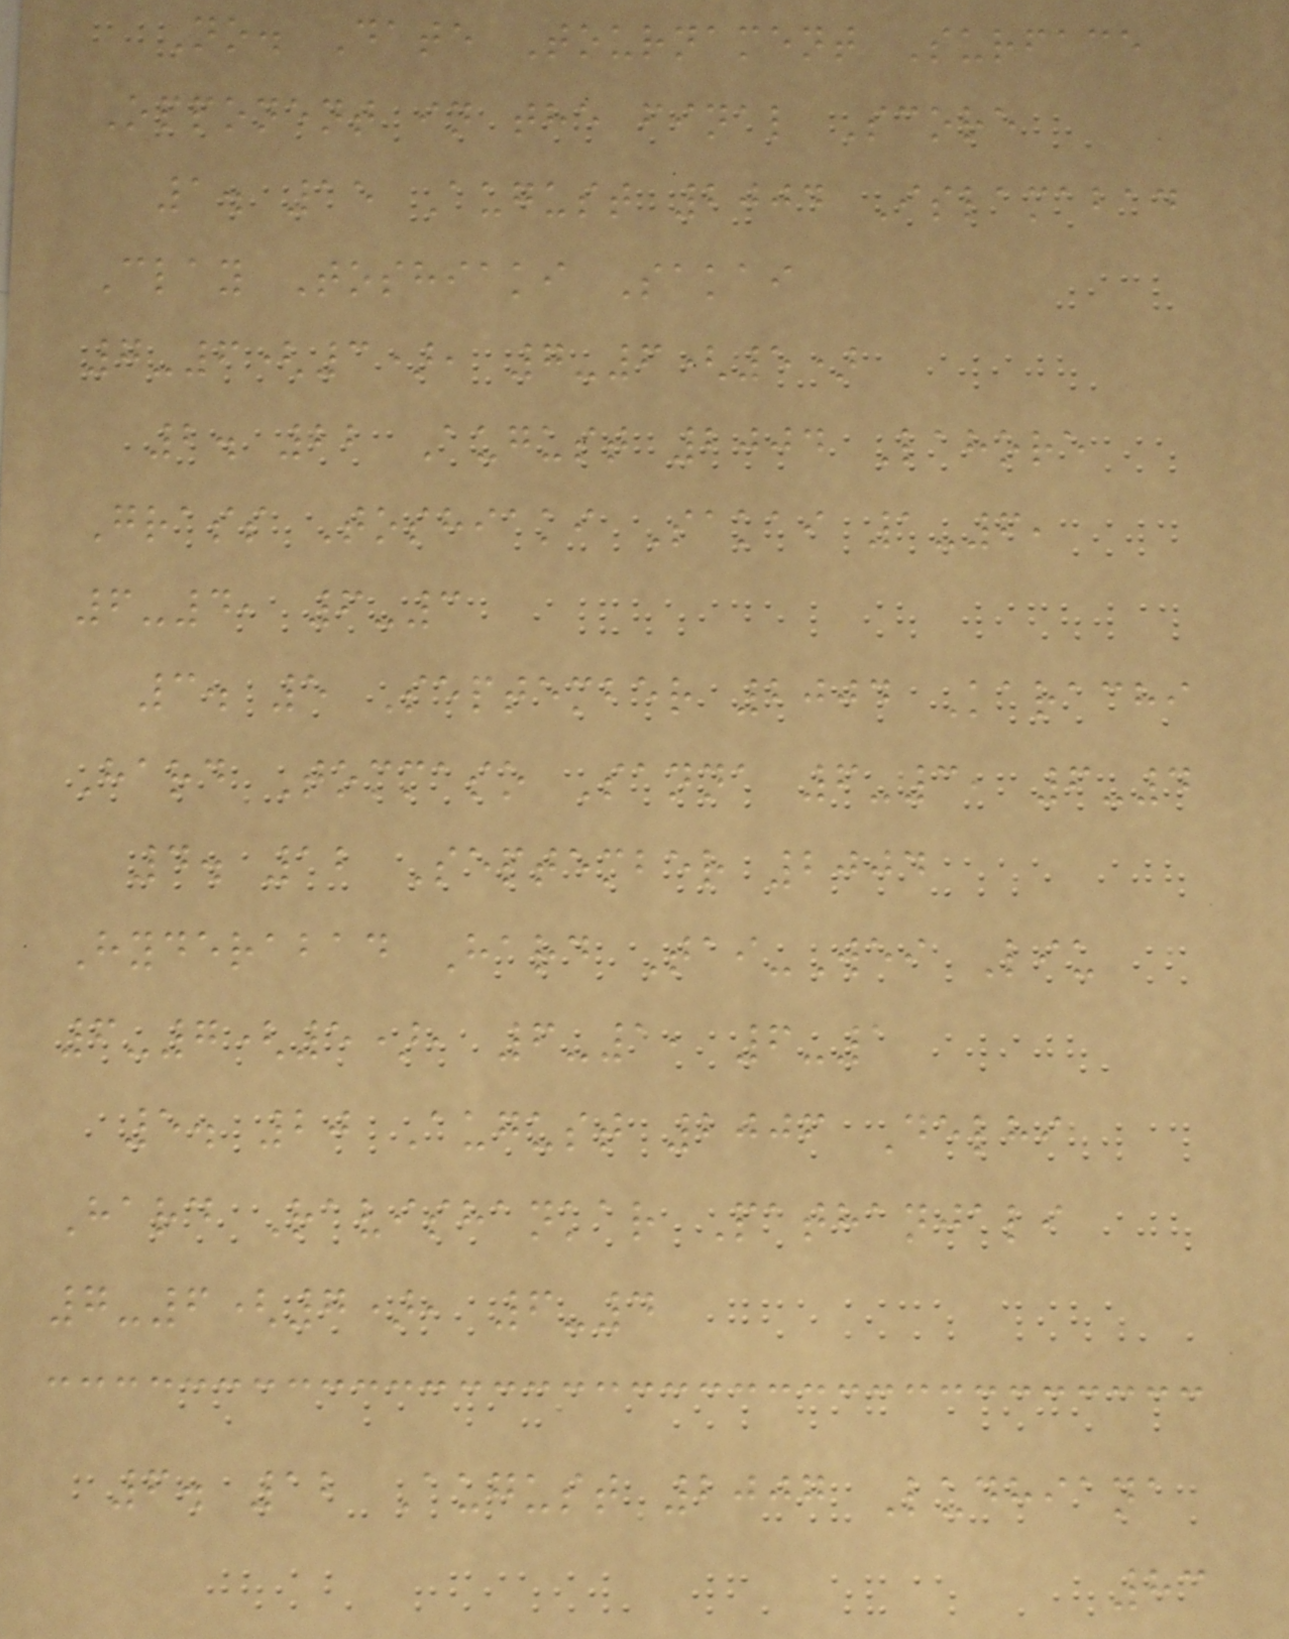No. Date Tournament Surface
Opponent in the final Score
1. 15 August 2004 Islamabad
Clay Toshiaki Sakai
7-6(3), 7-6(5)
2. 22 August 2004 Lahore
Grass Toshiaki Sakai 1-6,
6-4, 6-3
3. 5 September 2004 Karachi
Hard Tommaso Sanna 6-3, 6-4
4. 12 September 2004
Hyderabad Hard Tai-Wei Liu
6-7(5), 6-1, 6-1
5. 20 August 2006 Delhi
Hard Ravishankar Pathanjali
7-6(7), 6-4
6. 12 August 2007 Ludhiana
83
